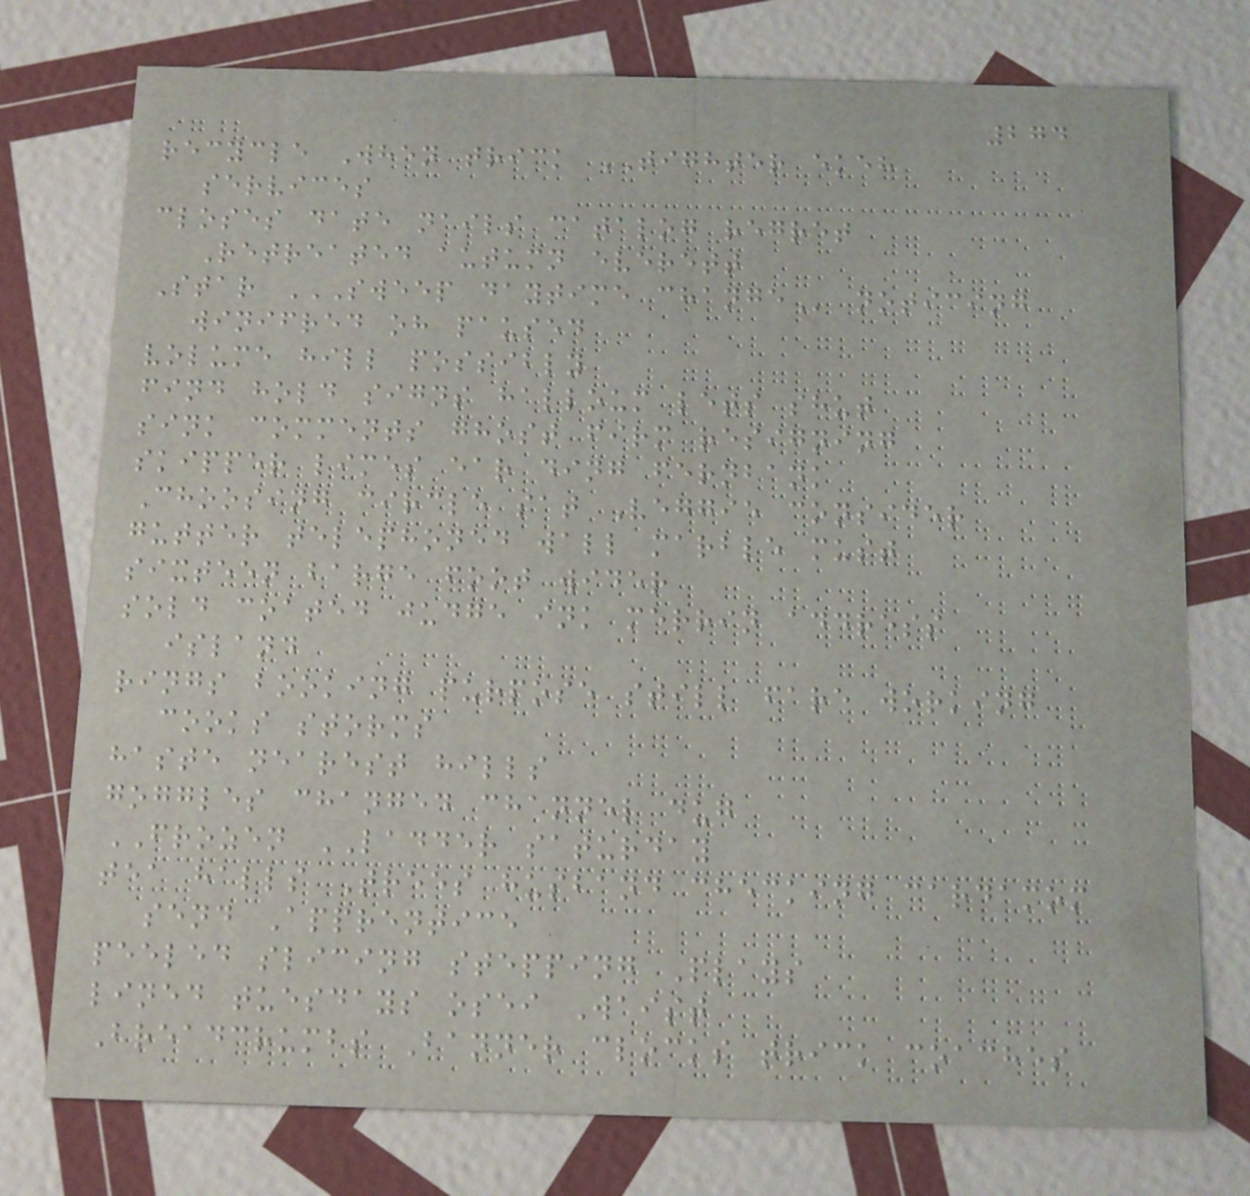274
recycle When trick TIGHTER ekeh
services
closes date nails catalog regret
Retreated autumn everett
Star SWEEP DAYTIME CHANGE noticing
winifred oh paused
volume hill possibly
find hold signs halloum lets shut
sink comments ghost firm resigning
skipper limes ear ding fernbank
Choosing circle sat Veggie consider
gutter telephoned wall marble must
sixteen barge foot wider
sold coated judge ink merrin address
island
rings booking purpose still fare working
cooks storms
haste nearest hills
goggles changed channel dug
FROZEN LADDER saturday
tea halls Trees husband checking cardamom
send Apprentice
peeled slicing stepping Plays
lined tuesdays osei Waist
Breadcrumbs Banner clocks trick coaches
